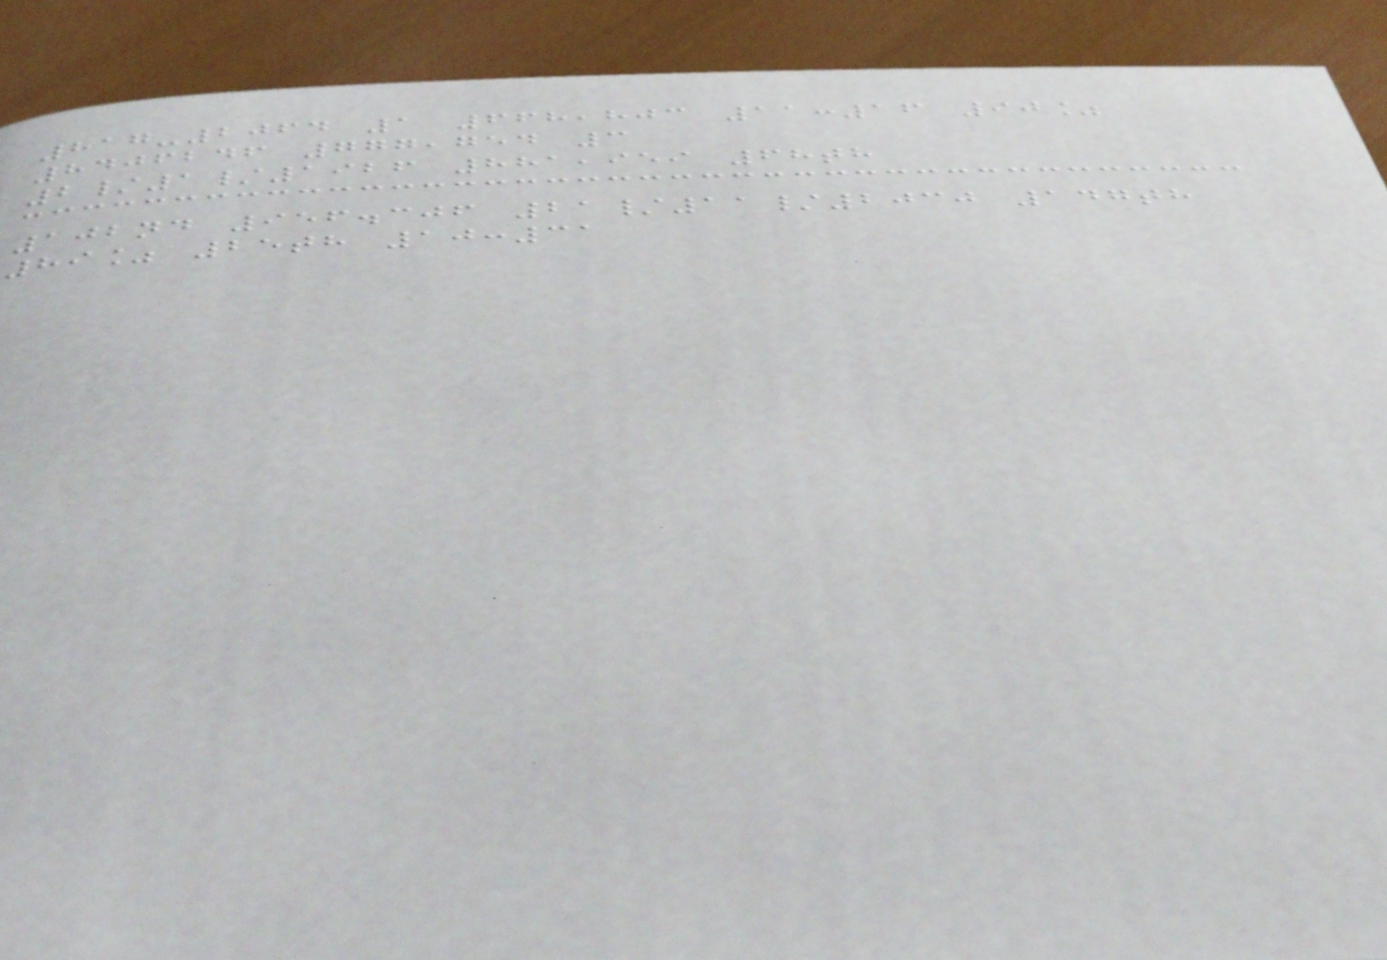817-2064 1 668,803 11:16 90%
8406246 777,754 3
2/1/1926 881,959 68th
102nd 956.306 21/11/2030 147th
89% 25th 10:31
